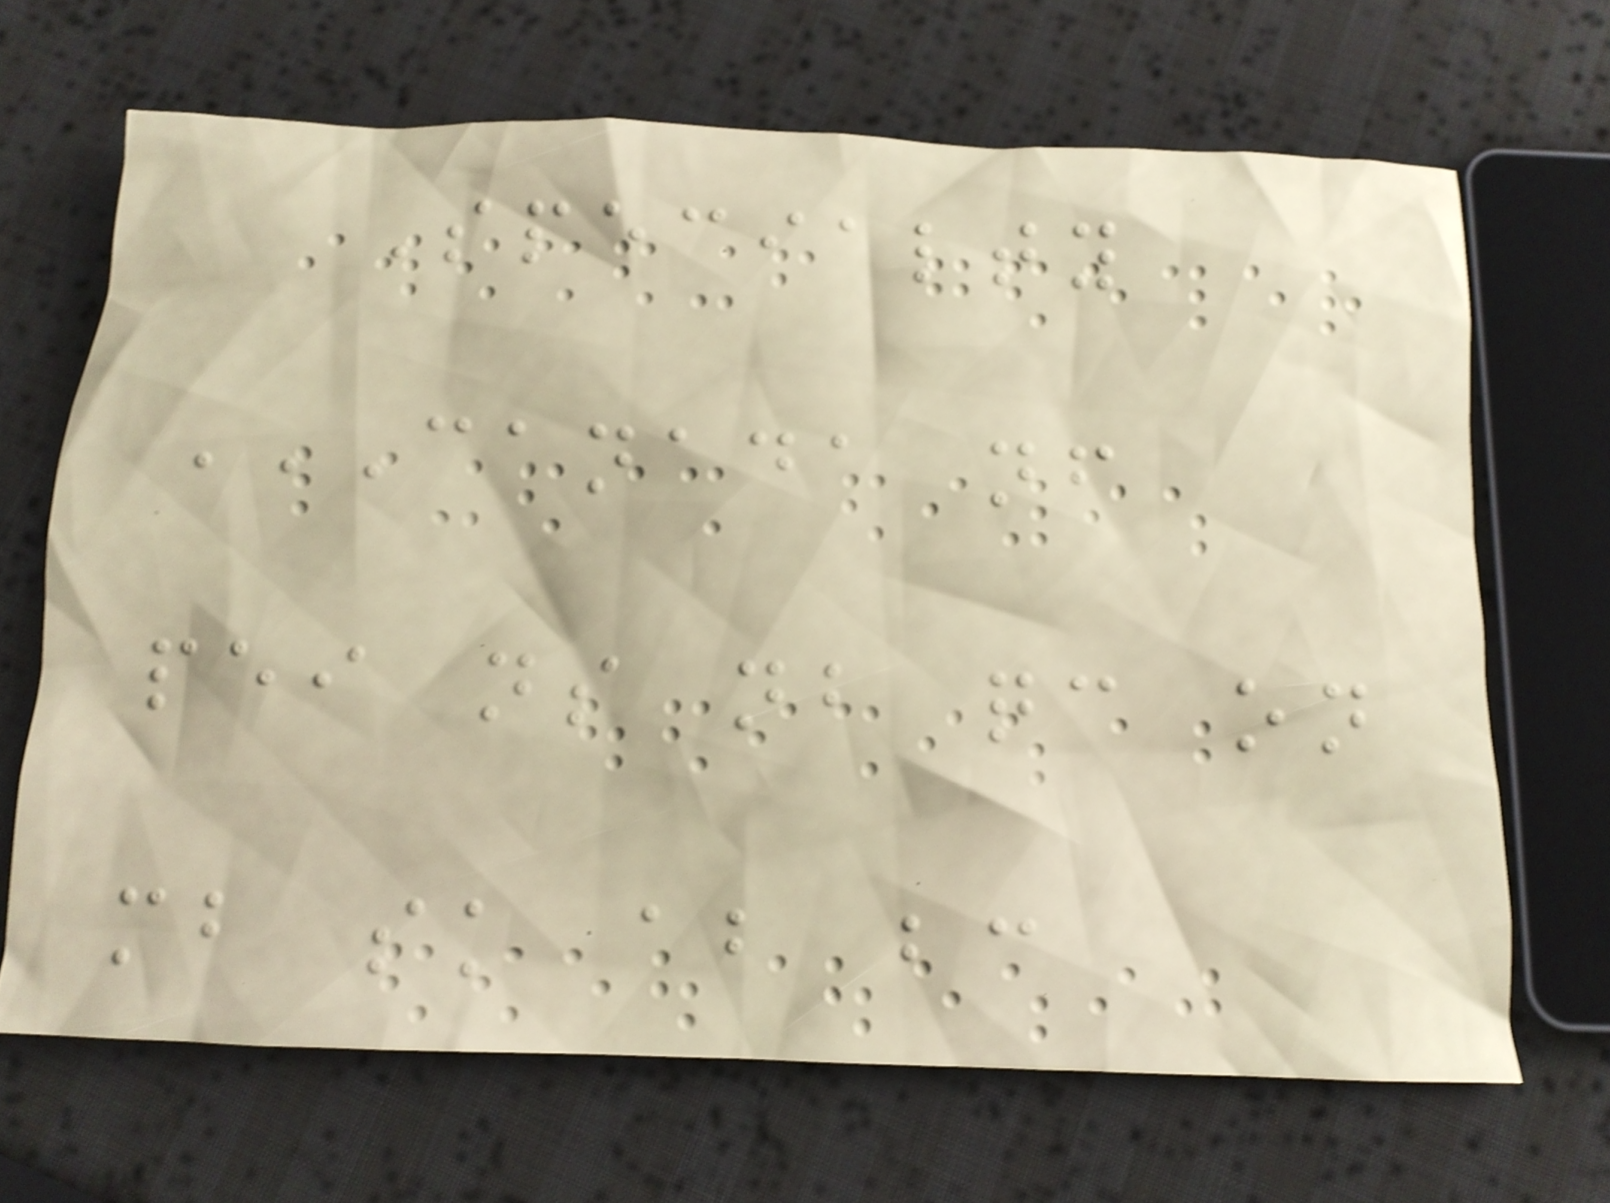Specialty
CANADA NF
PEI NS NB QC ON
MB SK AB BC
